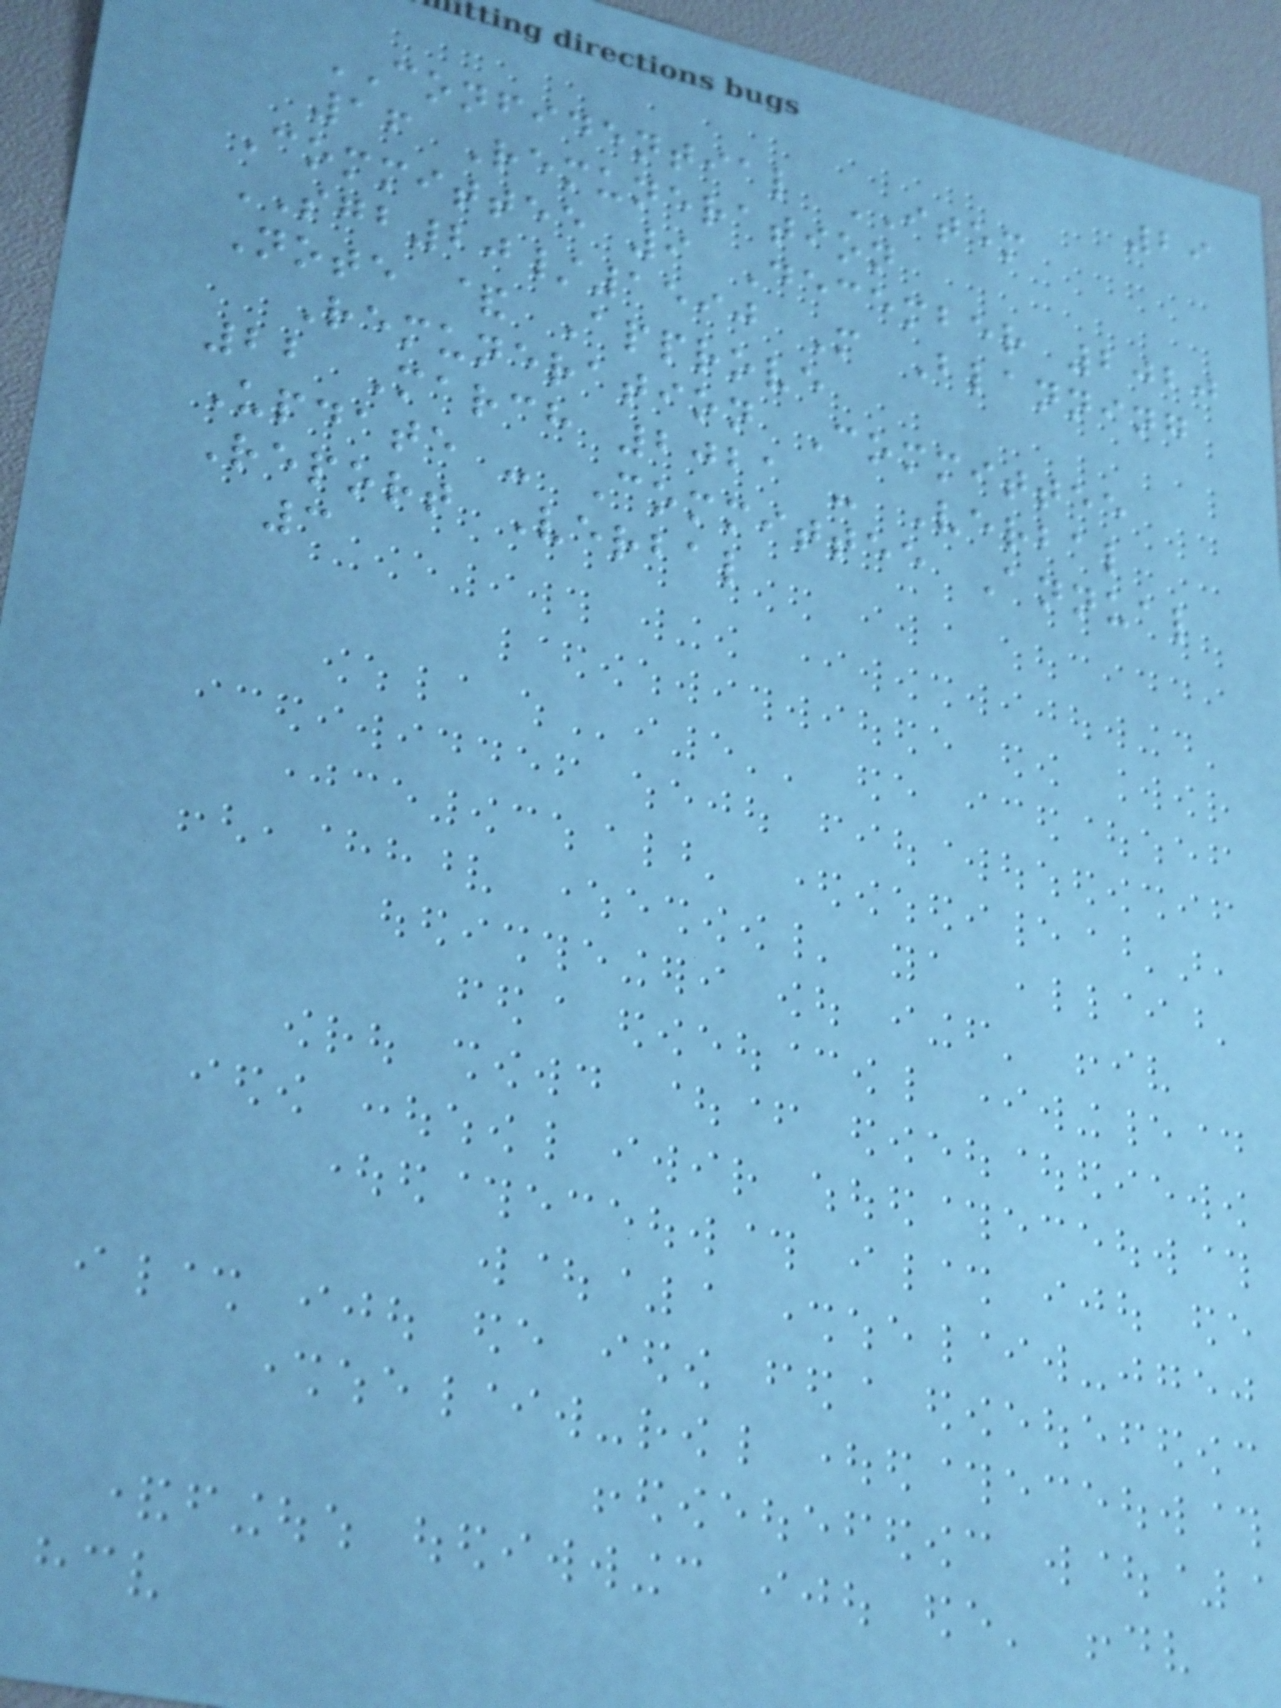29
CONFIDENTIAL ITEM
16 Remuneration
Committee 9 December 2020
SGB20/1590 M Blanning
Note & Approve
Remuneration Committee
22 March 2021 - Verbal
Update - Committee Annual
Report Verbal
3
